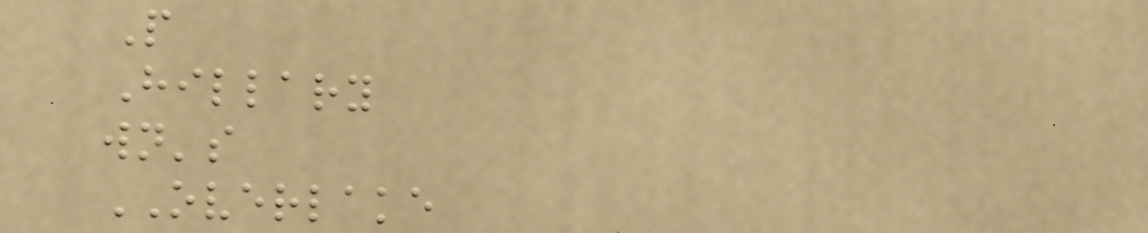P
Hillary
wn's
OVERLAKE
